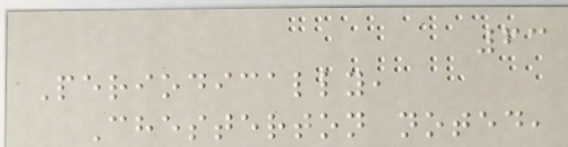63
Periodically,
Chesterton noted,
